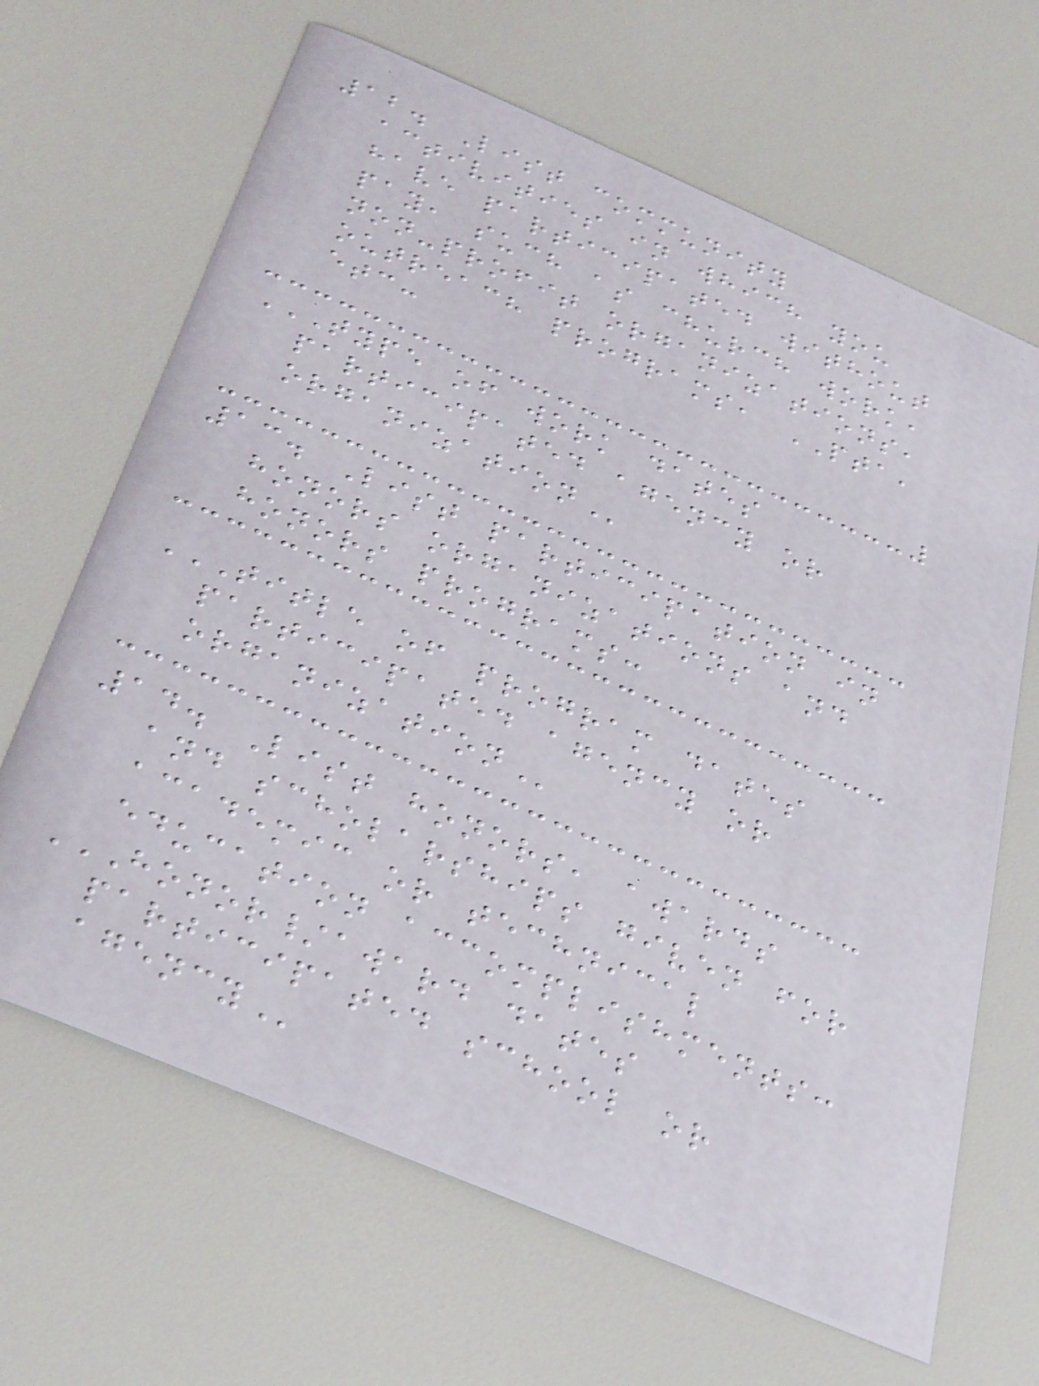12. List community
activities in which you
have participated without
pay, such as church work,
non-profit organizations,
outreach programs, PTA,
etc:
TYPE OF WORK DATES
PARTICIPATED AGENCY OR
ORGANIZATION
13. List participation in
honors organizations and
honors programs:
TITLE OF PROGRAM DATES
PARTICIPATED AGENCY OR
ORGANIZATION
14. List honors, awards
and scholarships given for
academic or technical
education accomplishments:
HONOR/AWARD DATES
PARTICIPATED SCHOOL OR
AGENCY
